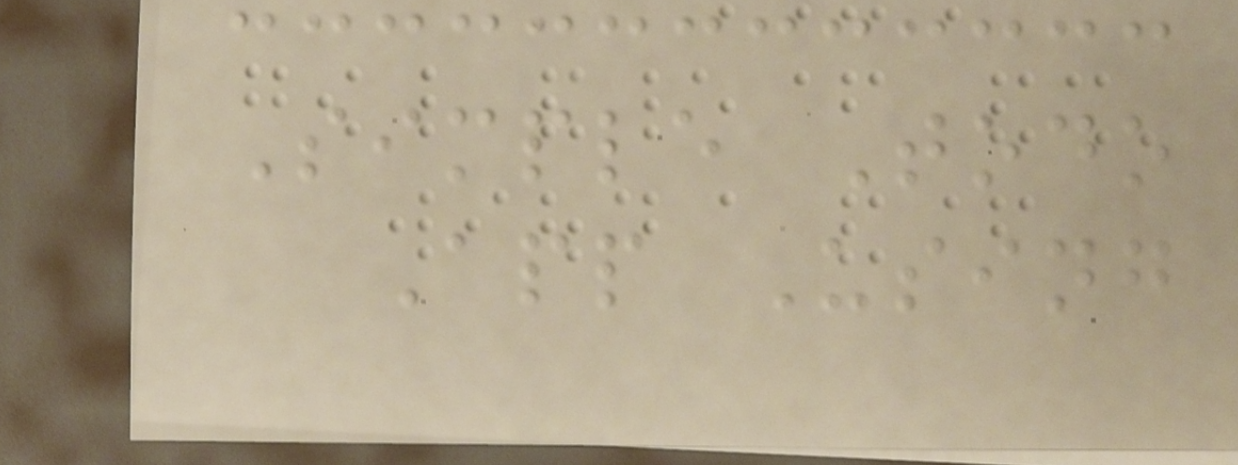Simple Todo
App Using
